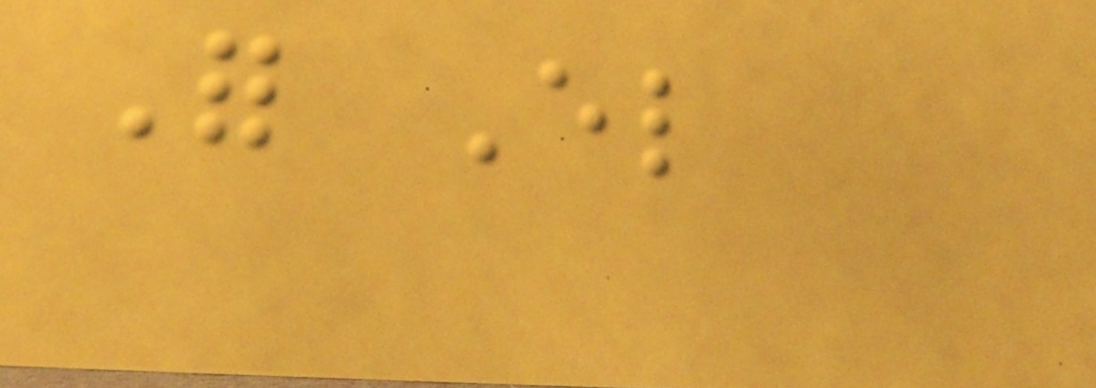For El
